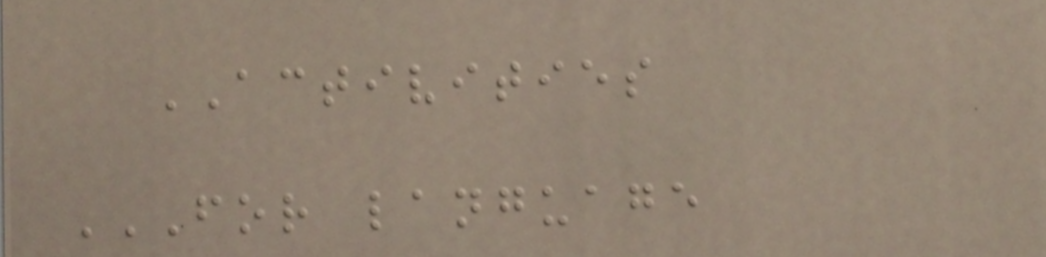ACTIVITIES
FOR LANGUAGE
